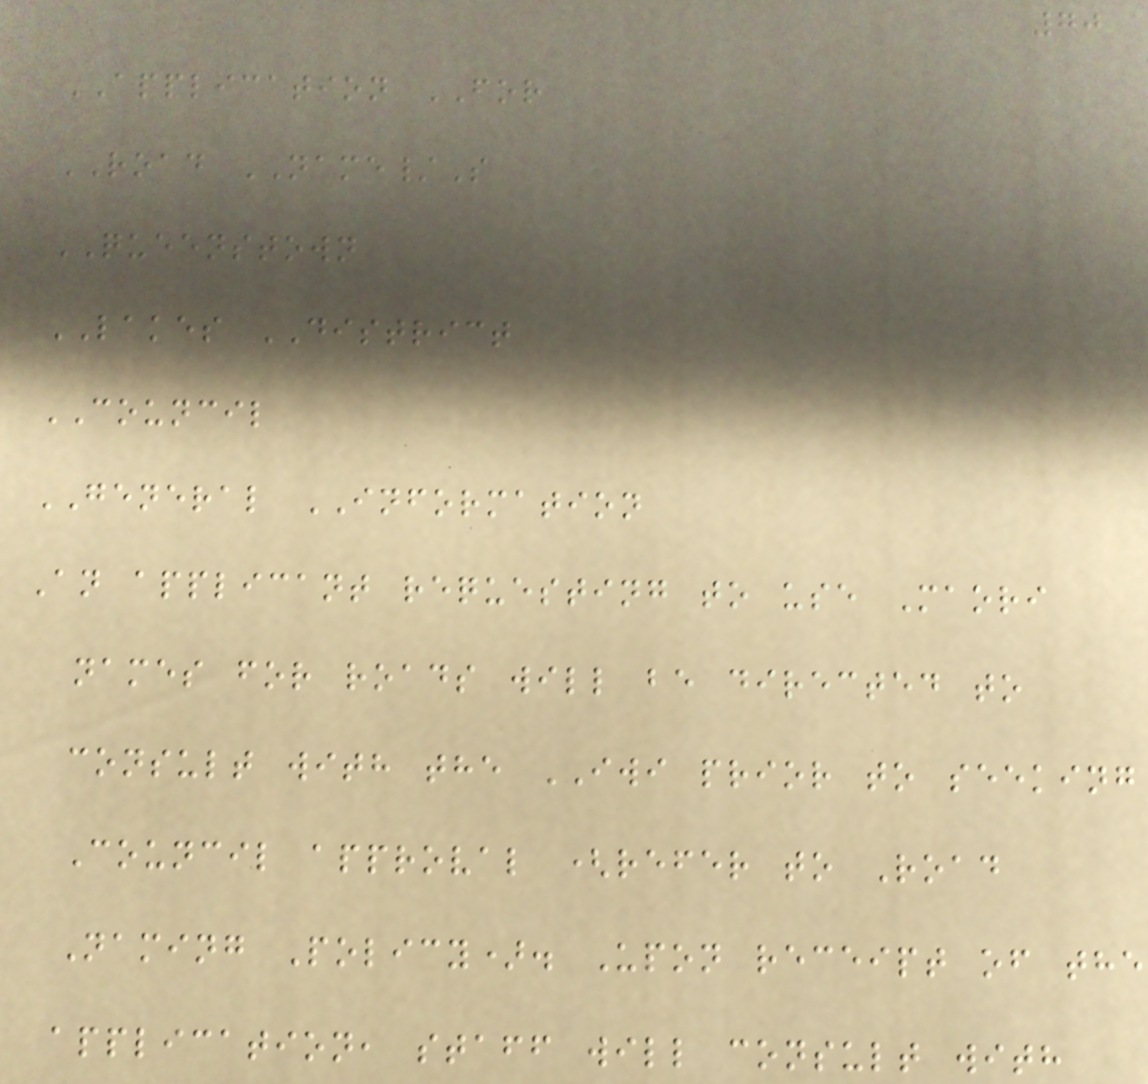70
APPLICATION FOR
ROAD NAME/S
QUEENSTOWN
LAKES DISTRICT
COUNCIL
GENERAL INFORMATION
An applicant requesting to use Maori
names for roads will be directed to
consult with the IWI prior to seeking
Council approval (refer to Road
Naming Policy). Upon receipt of the
application, staff will consult with
